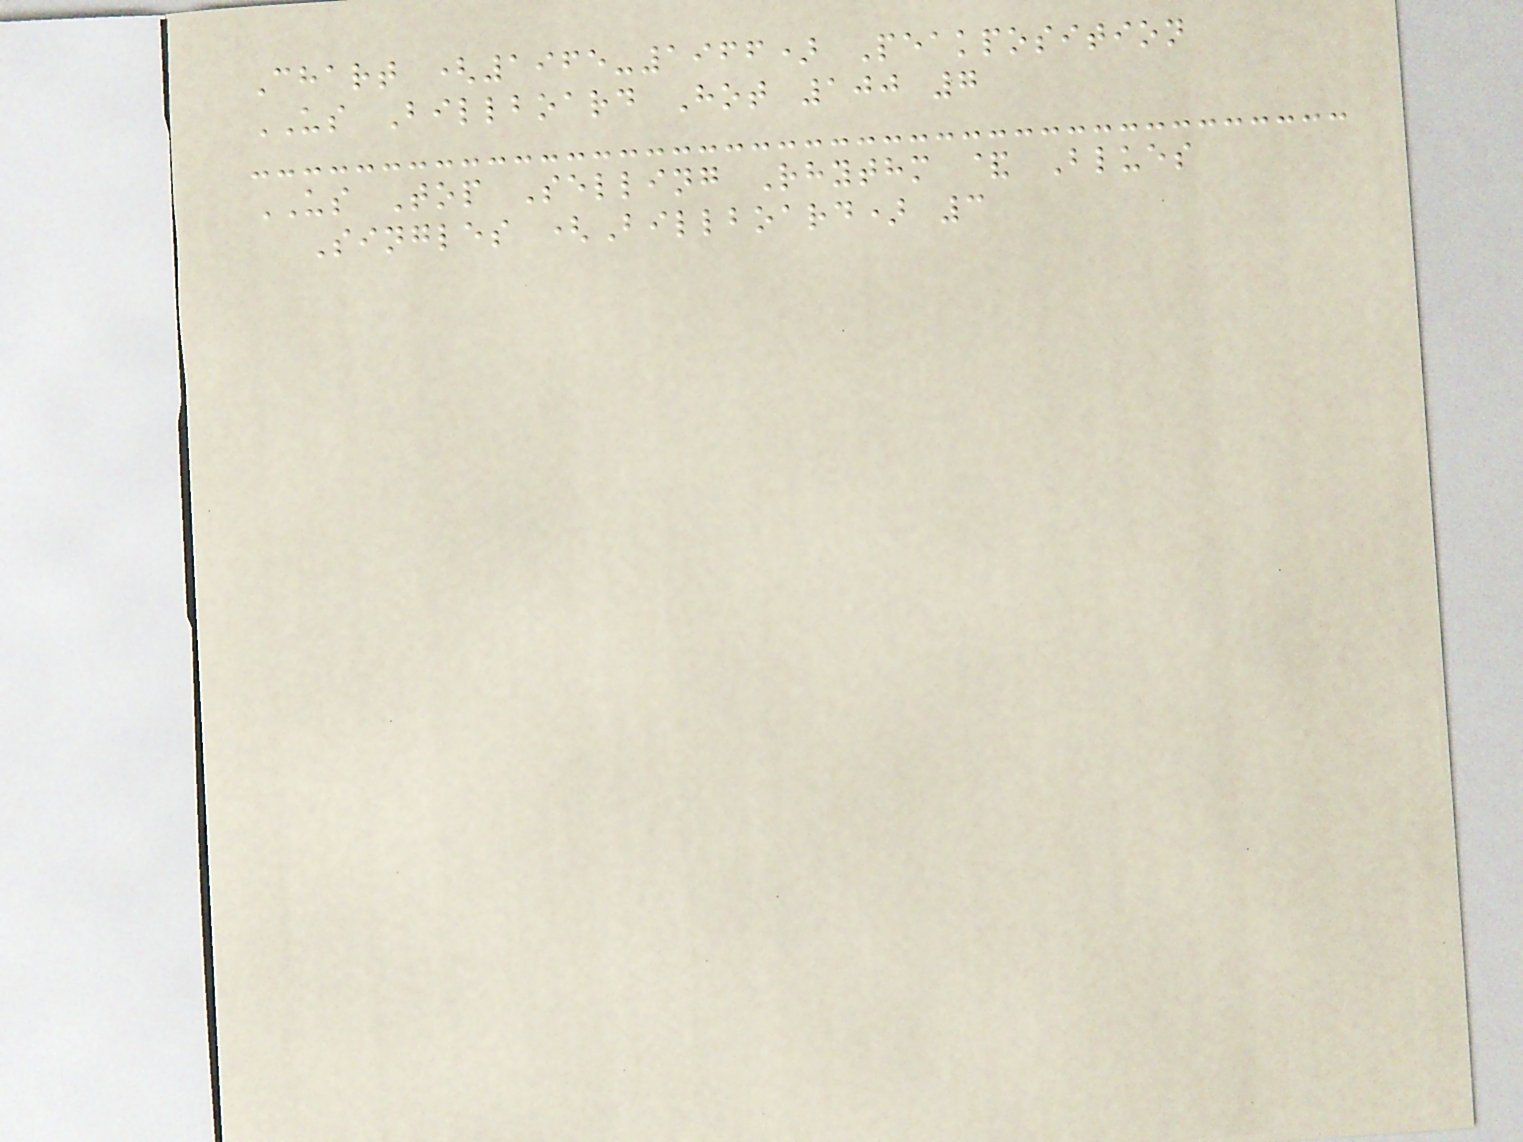Chart (1965-1966) Peakposition
US Billboard Hot 100 7
US Top Selling Rhythm & Blues
Singles (Billboard) 3
